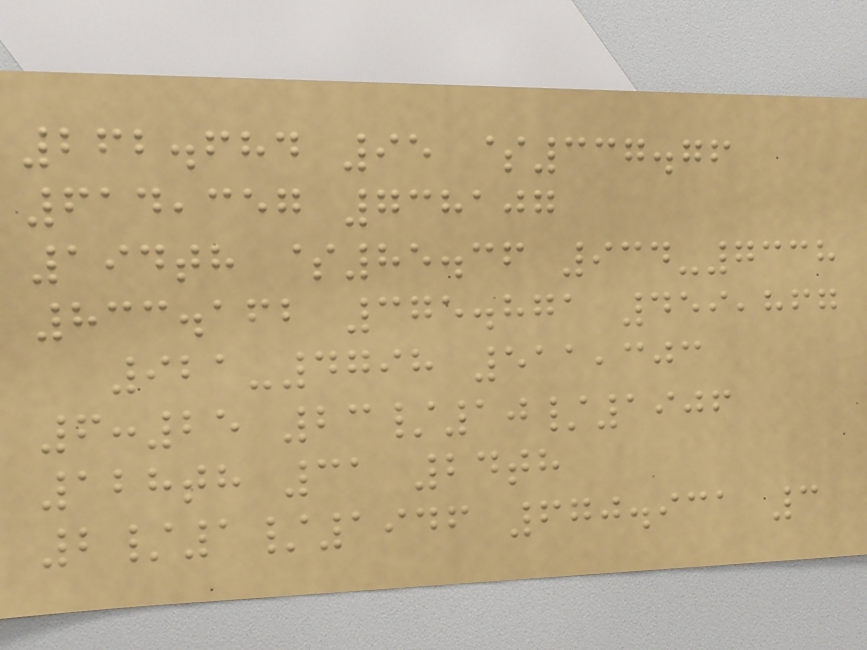262.684 95 $337.76
614,357 738107
194th $85.36 934-7338
833.162 375.871 459,867
921-4798 511,303
6:25 23/10/1906
128th 31 24th
2/1/1946 670.931 3
